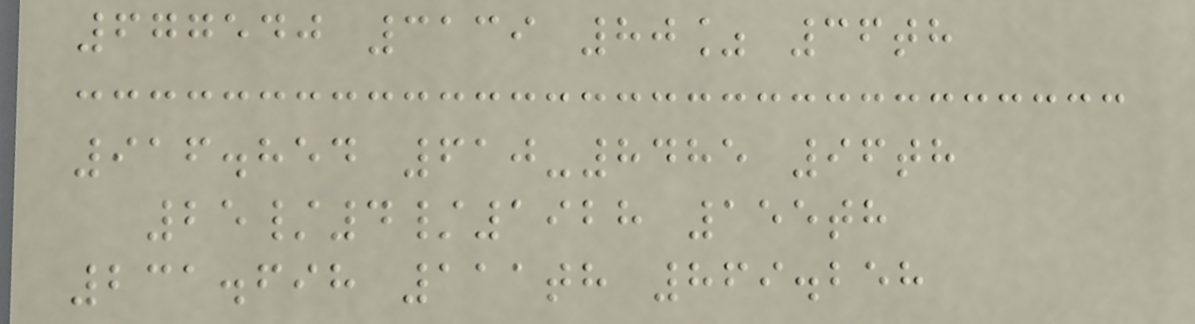677540 3139 80% 36th
916.854 610-8485 96th
25/4/1928 155th
231.698 111th 869.258
